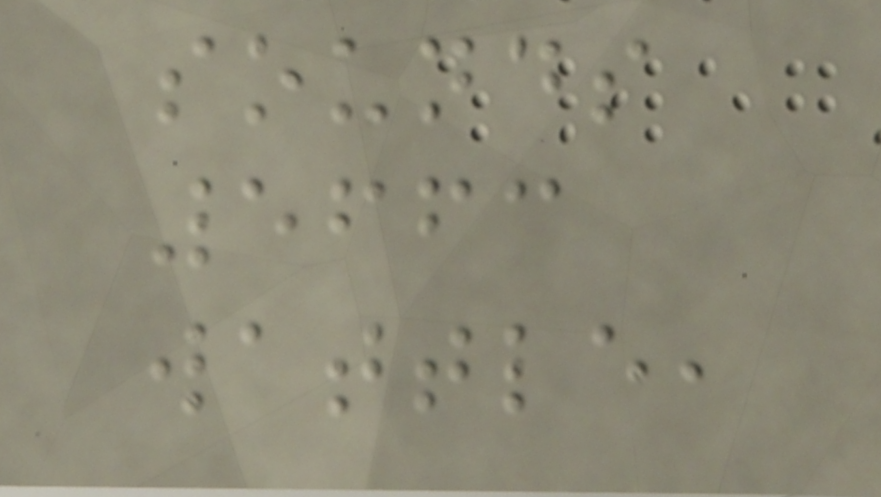sounds
5663
wattle,
